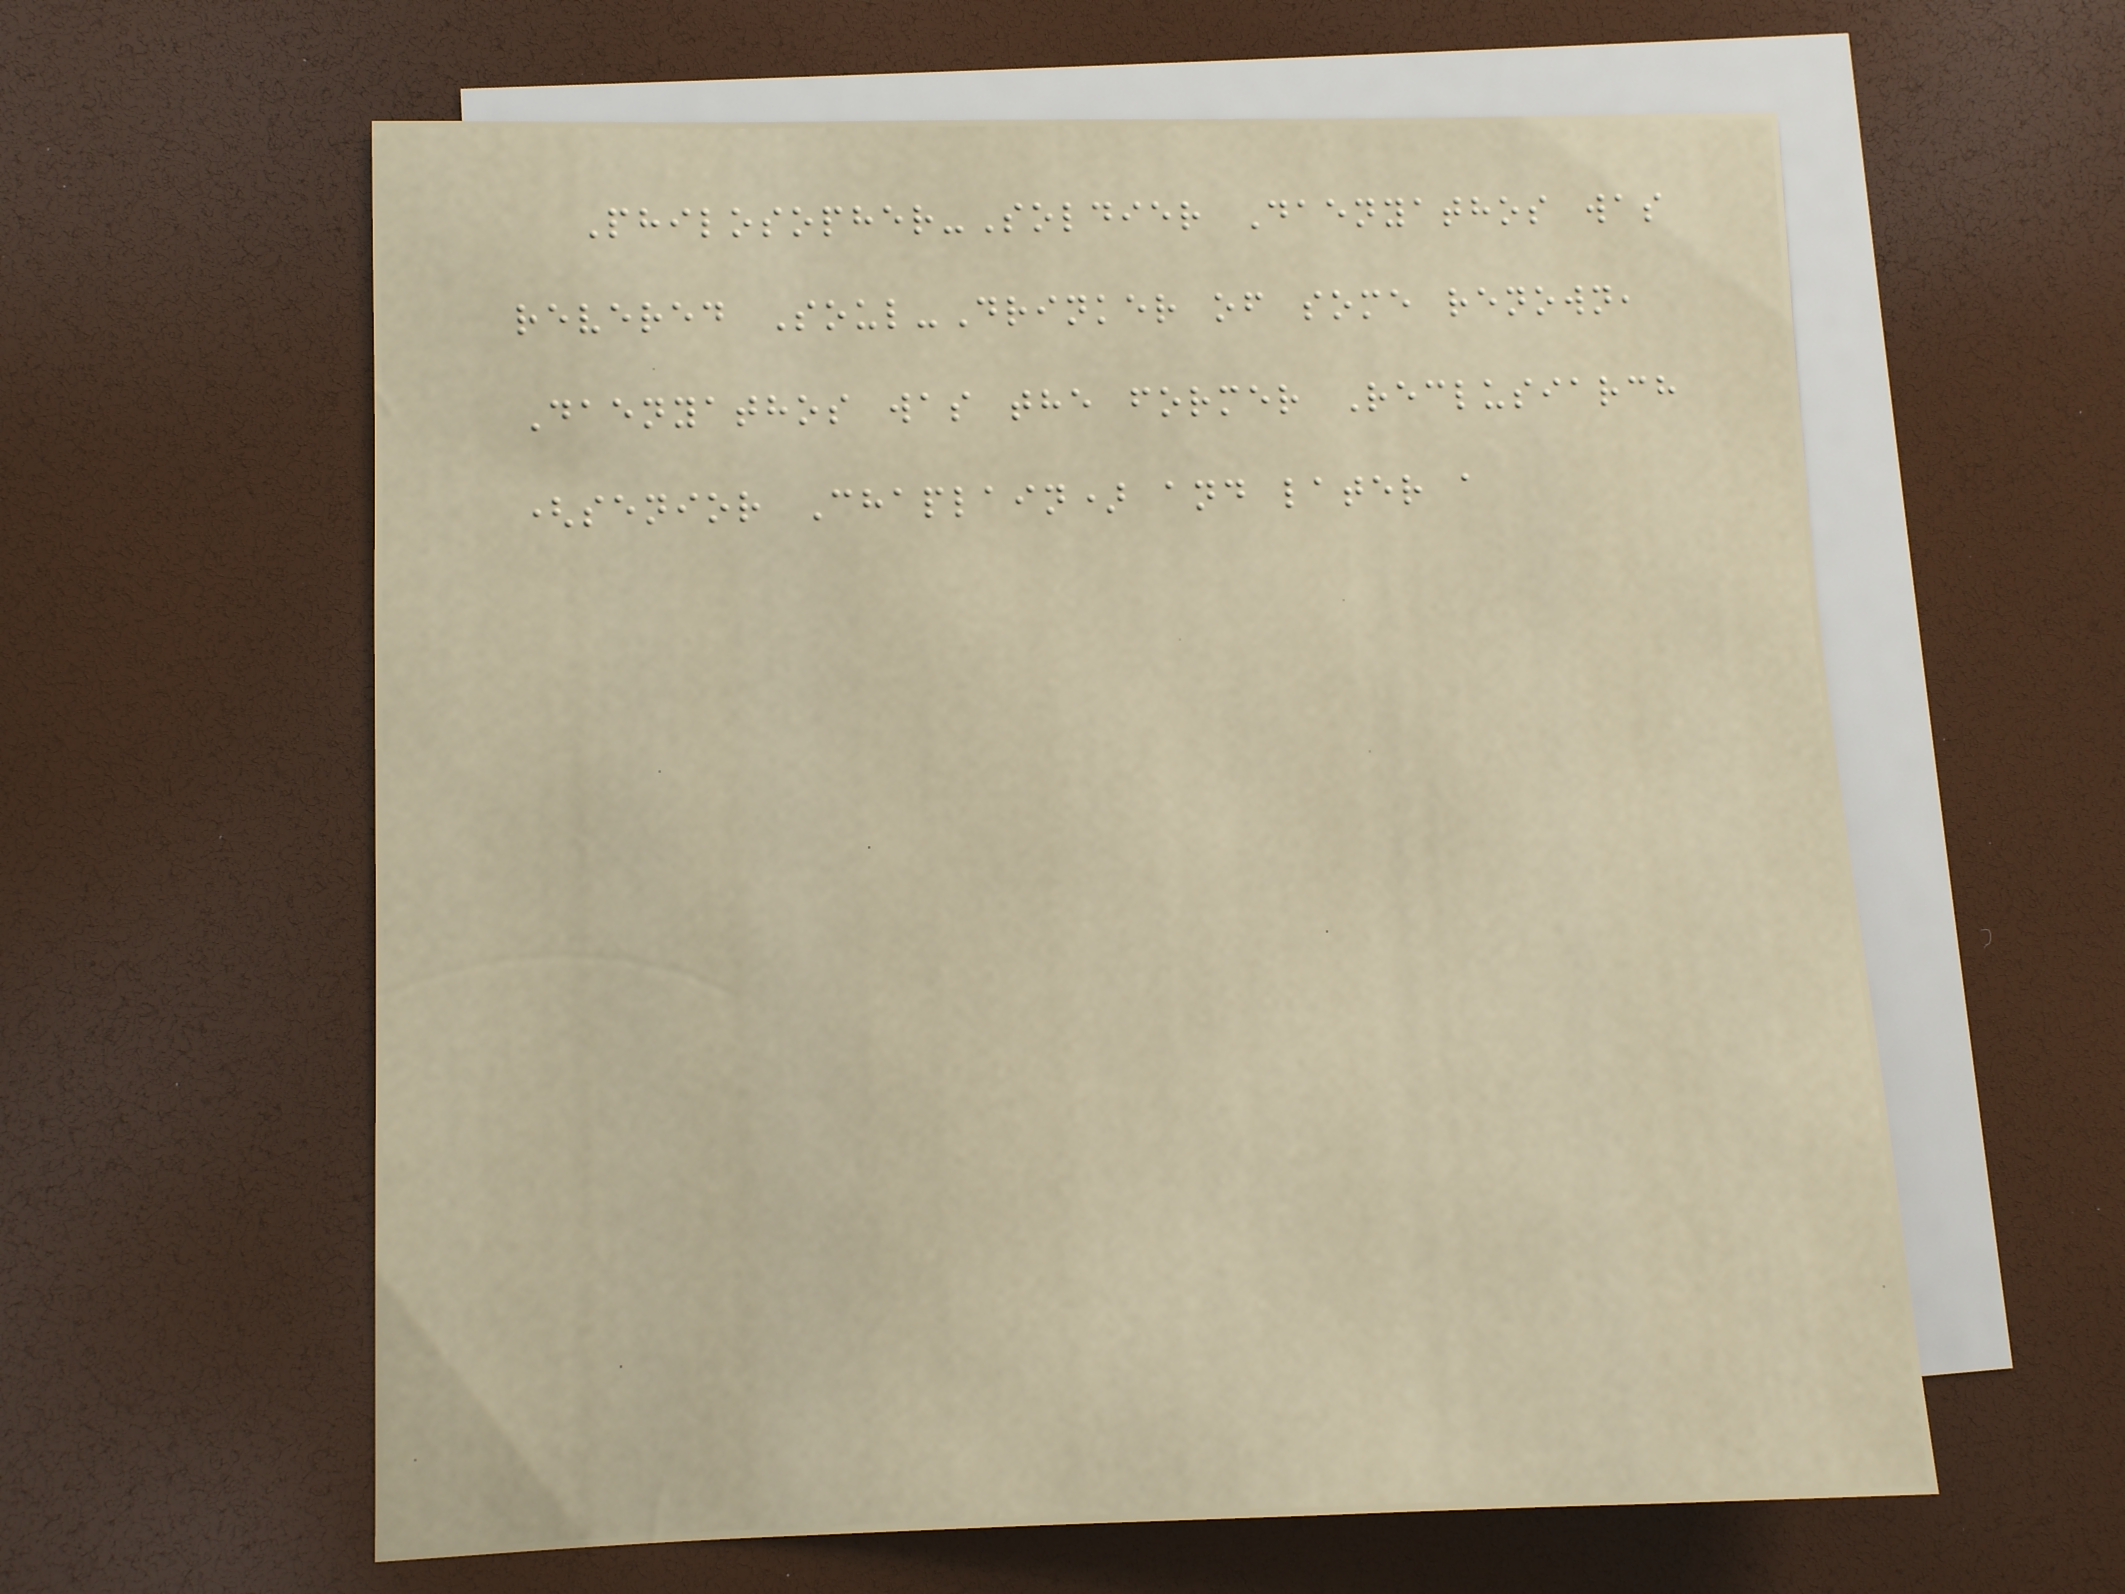Philosopher-Soldier Daenyathos was
revered Soul-Drinker of some renown,
Daenyathos was the former Reclusiarch
(senior Chaplain) and later a
